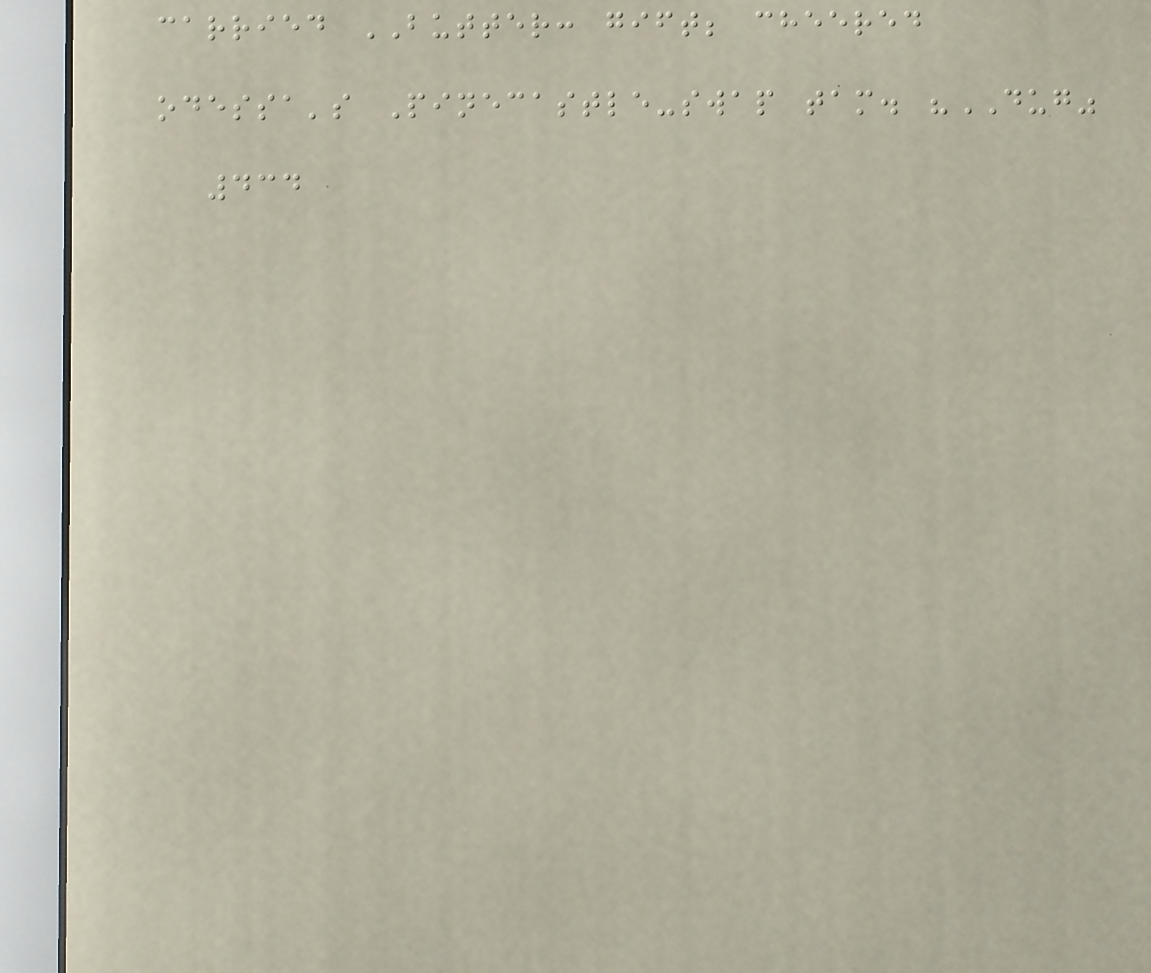carried BUTTER: gift; cheered
odessa's Pinecastle-swap tam. "DUG"
434
